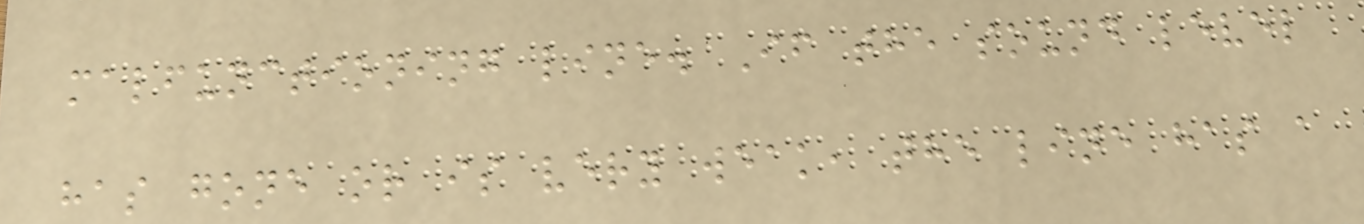malfunctioning line. If the sound level
has gone or is very weak, the line has a
